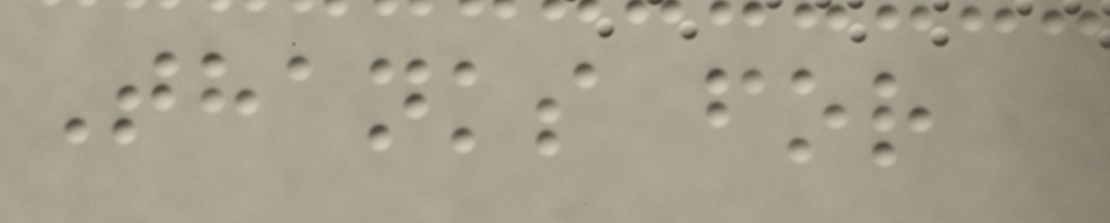Thanks for
